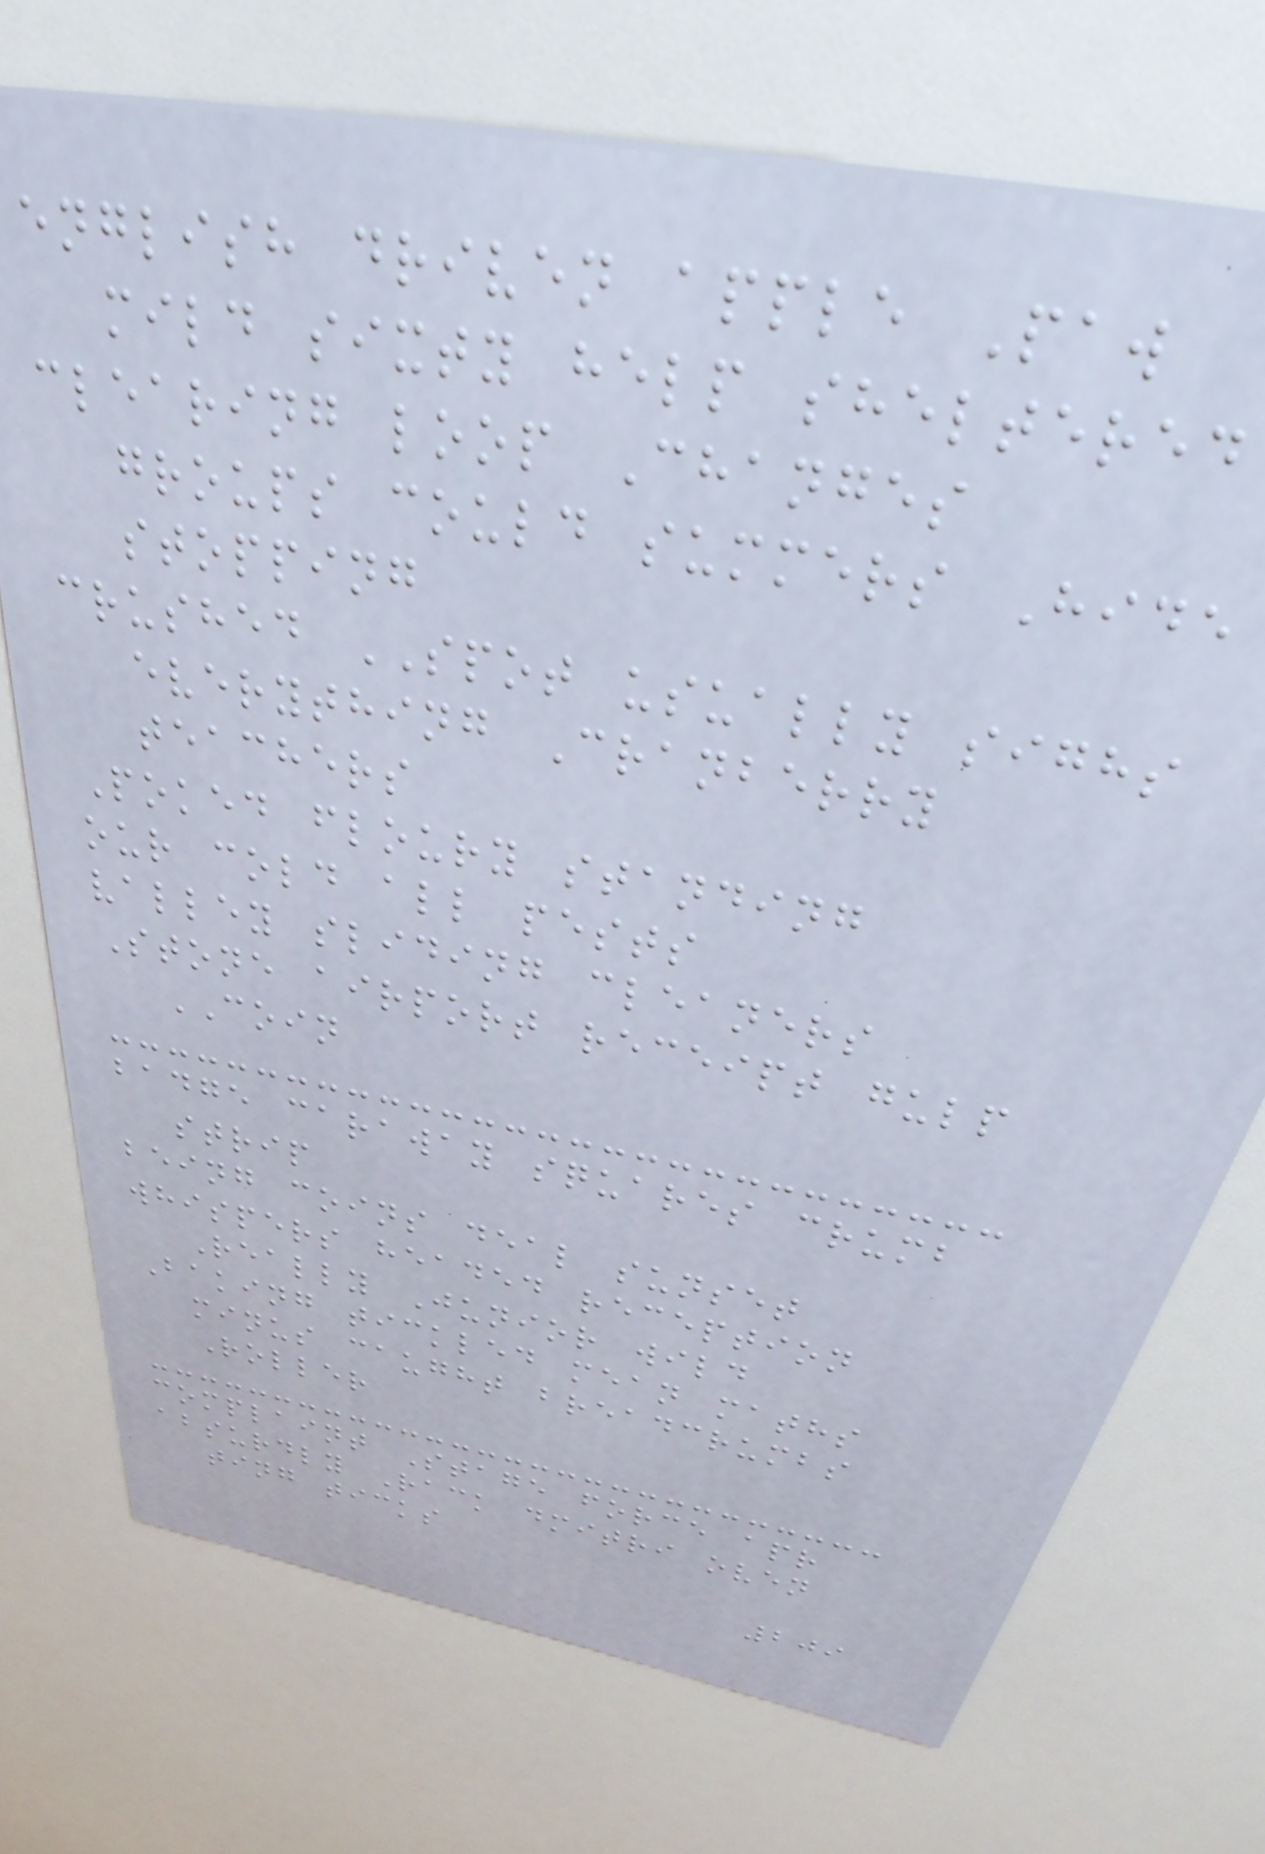english driven apple Paw
mild sixty help sheltered
clearing loop Changes
groups could summers Hide
stopping
crushed SPOT usually sighs
everything Cranberry
teachers
Poked floury standing
our cold all pests
valley sliding cleaners
Stone airport receipt gulp
COIN
badge caraway squares crumb
strip
being coins deal sunset
whispers headed reception
Really Junior wild
Baking tickled mean maths
minus caught breadcrumbs
Roller
complaint Stage force apr
absurdly Rack dmitri oven
ting ticks
209
